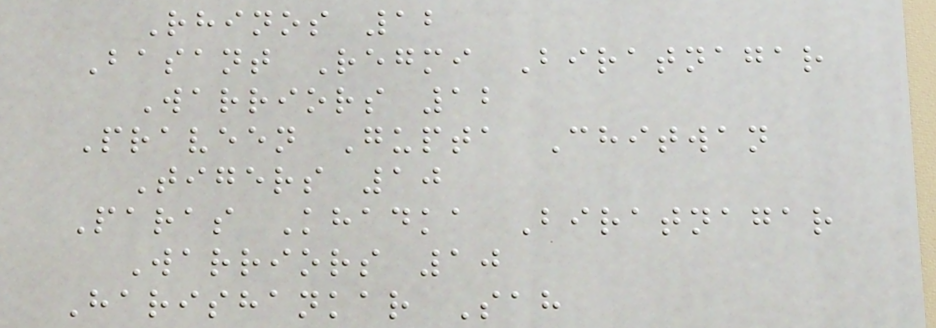Rhinos 12
Basant Regmi Biratnagar
Warriors 12
Praveen Gupta Chitwan
Tigers 10
Paras Khadka Biratnagar
Warriors 10
Harishankar Sah
